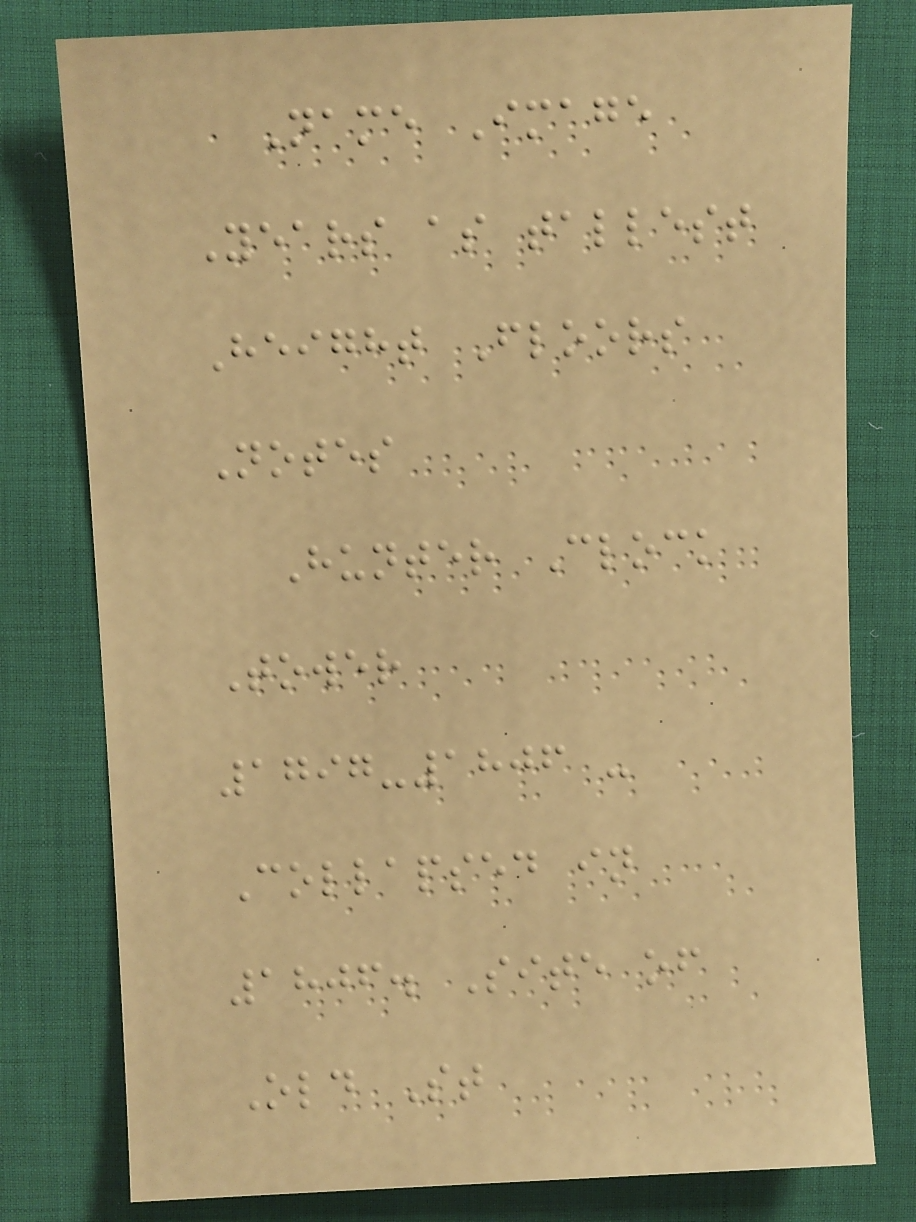Name Image
Years as tallest
Height Floors
Notes
Hunter Clock
Tower
1797-1806 -
Collapsed in
1806. Site of
Old St
